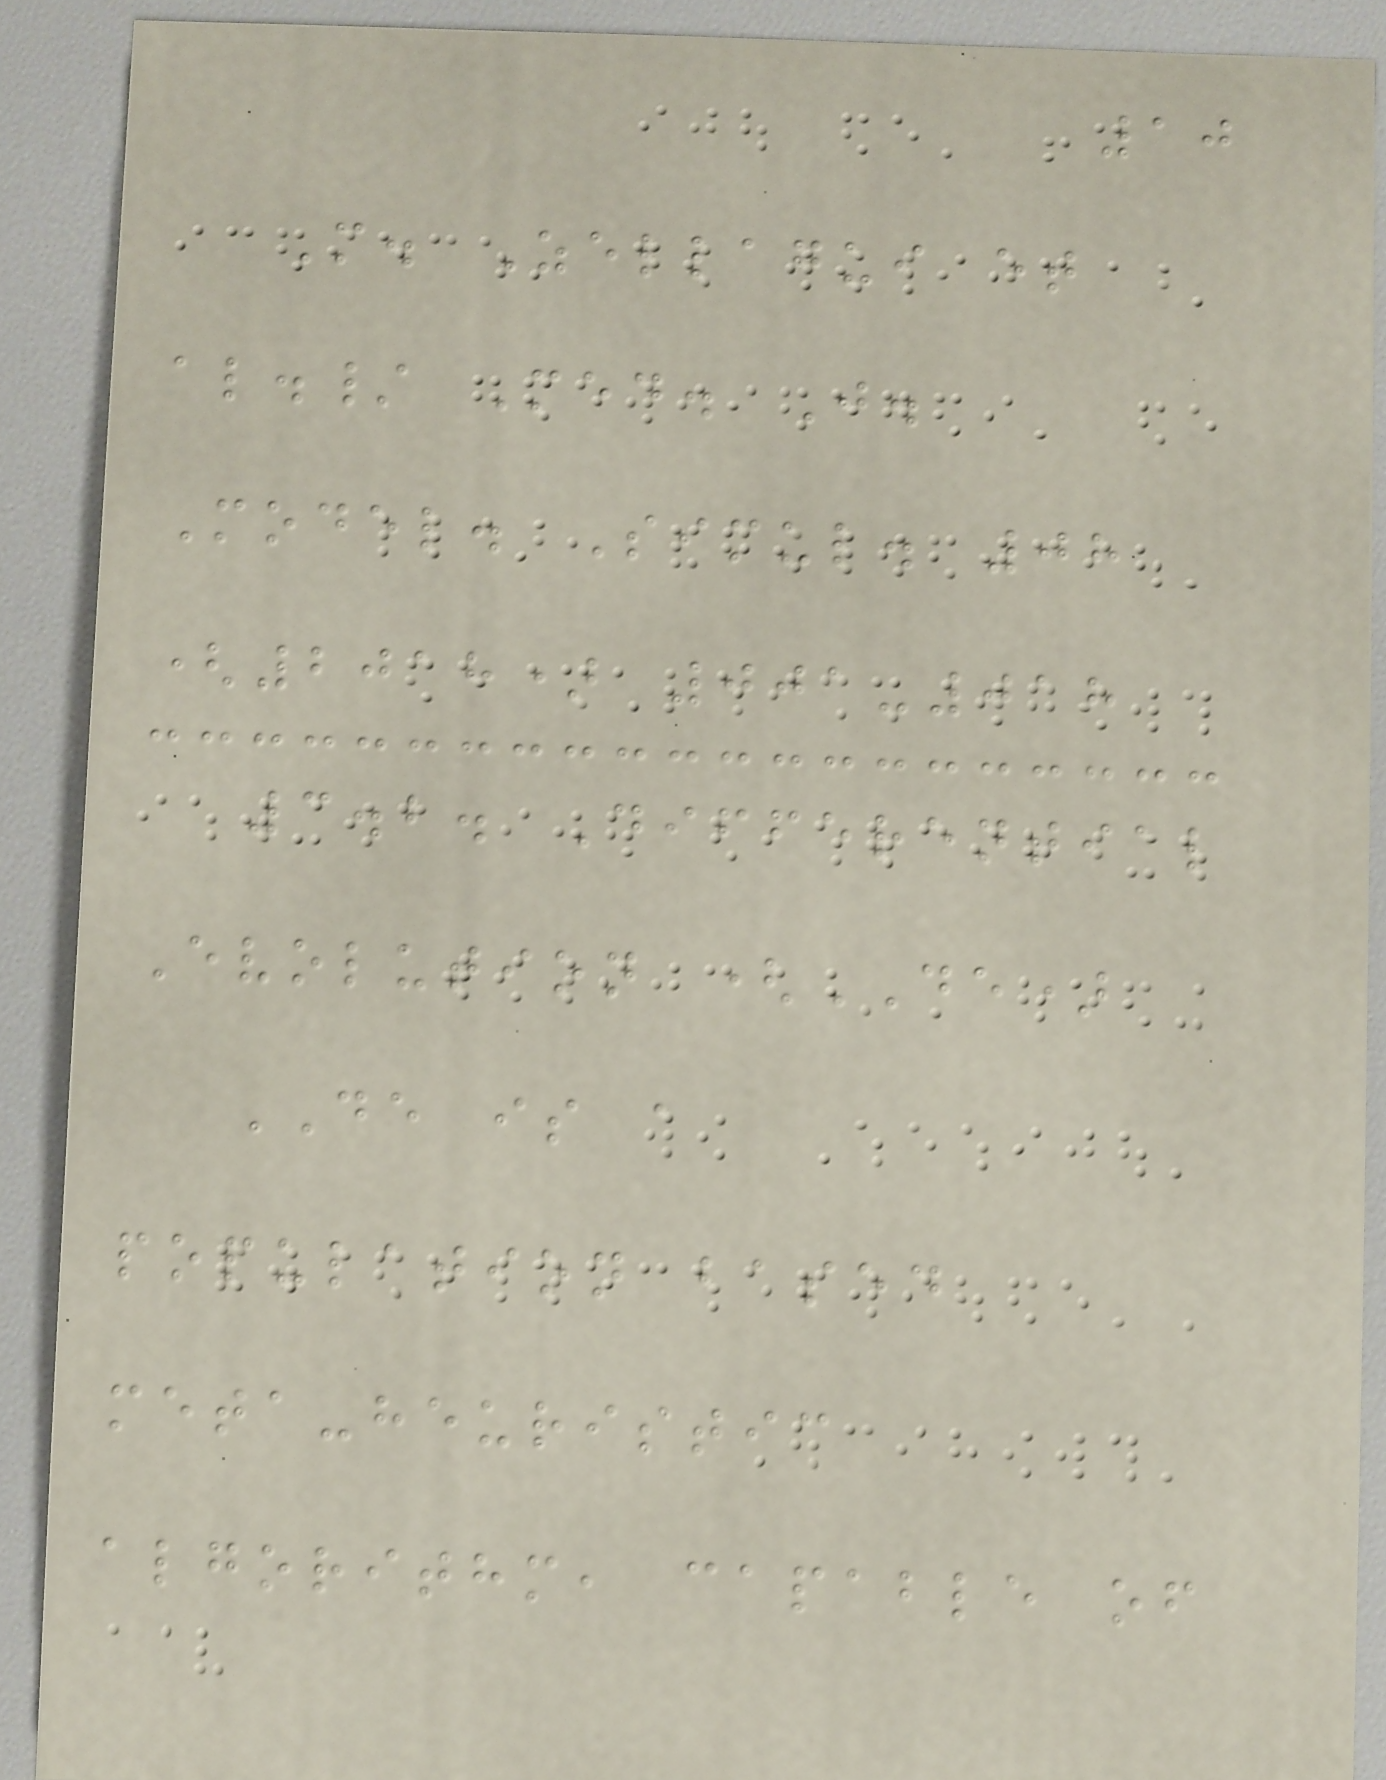10
M. Zellagui et
al./ Med. J.
Model. Simul. 08
(2018) 001-018
3.2. Differential
Evolution (DE)
DE is a
population based
meta-heuristic
algorithm, capable of
